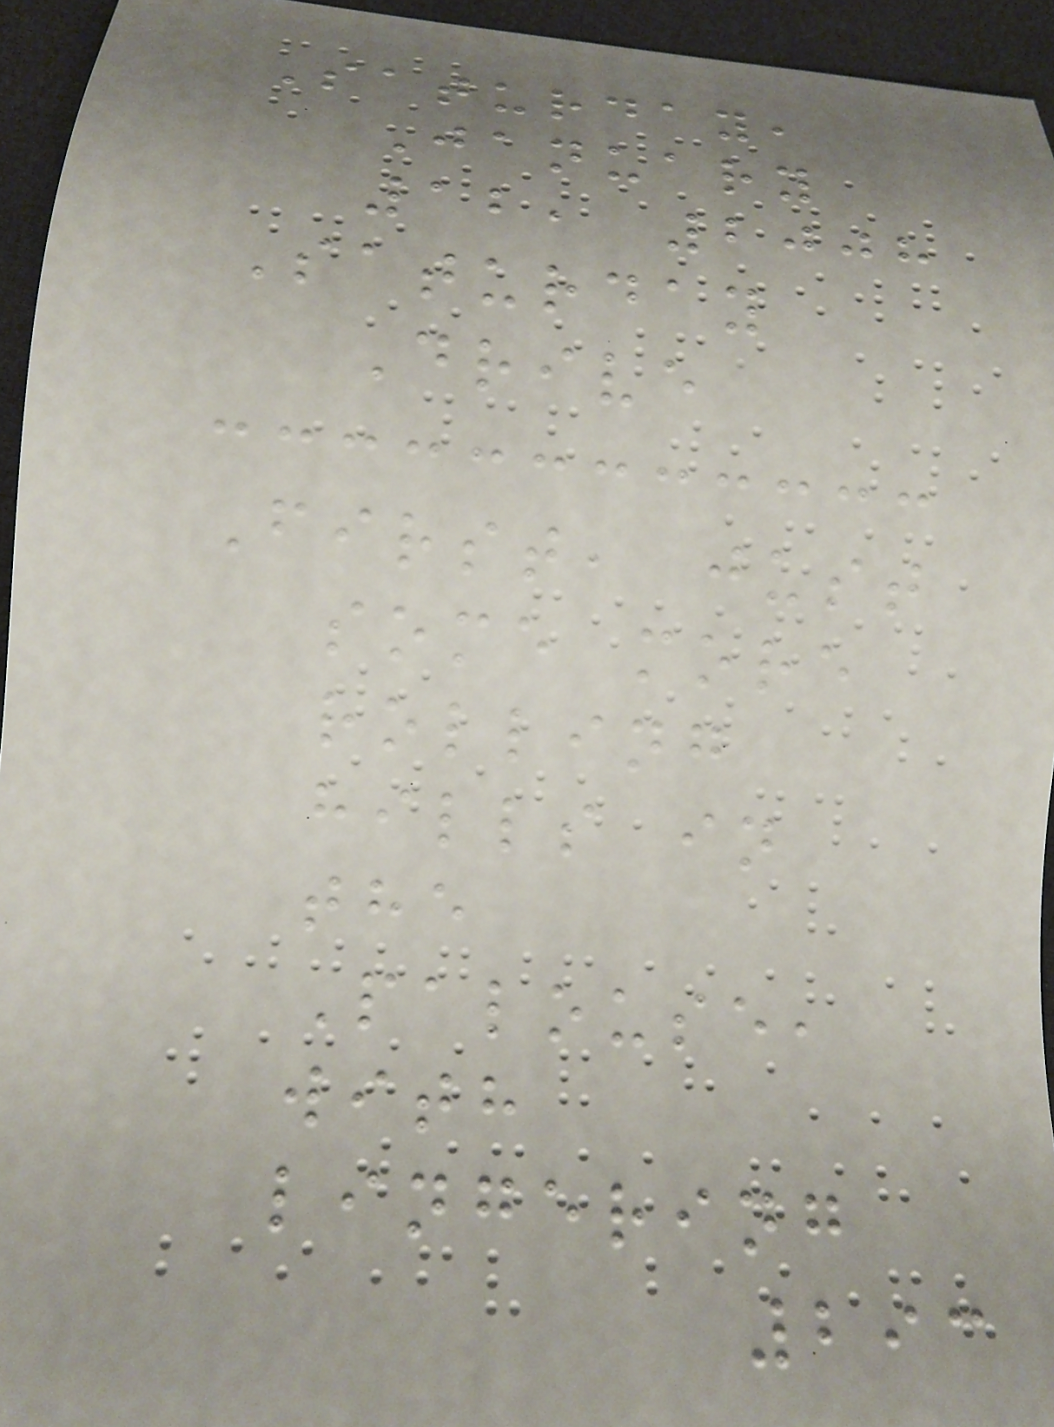Saturday,
January
12, 2008
Saturday
Drive
First, just
some more
rolling
hills in
the
Palouse,
with
lingering
293
